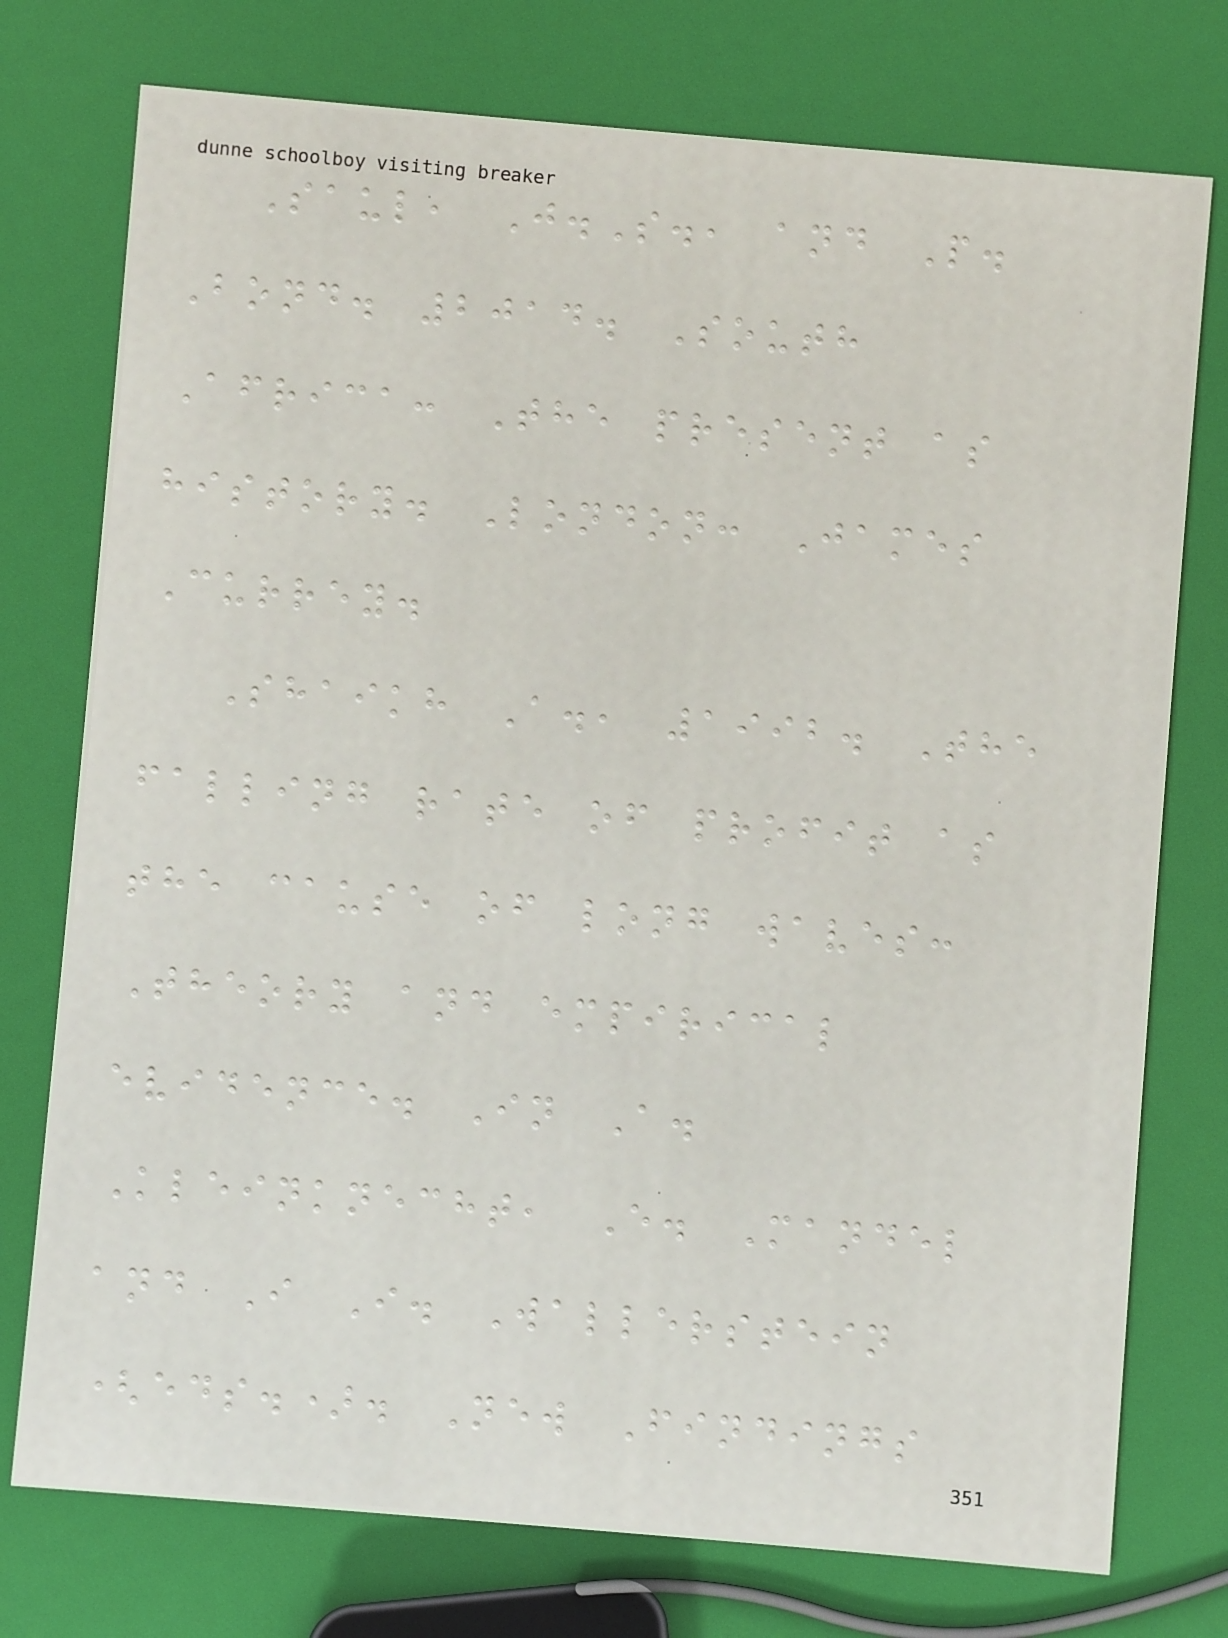Saul, J.S., and P.
Bond. 2014. South
Africa: The present as
history. London: James
Currey.
Shaikh A., 1992. The
falling rate of profit as
the cause of long waves:
Theory and empirical
evidence. In A.
Kleinknecht, E. Mandel
and I I. Wallerstein
(eds.). New Findings
